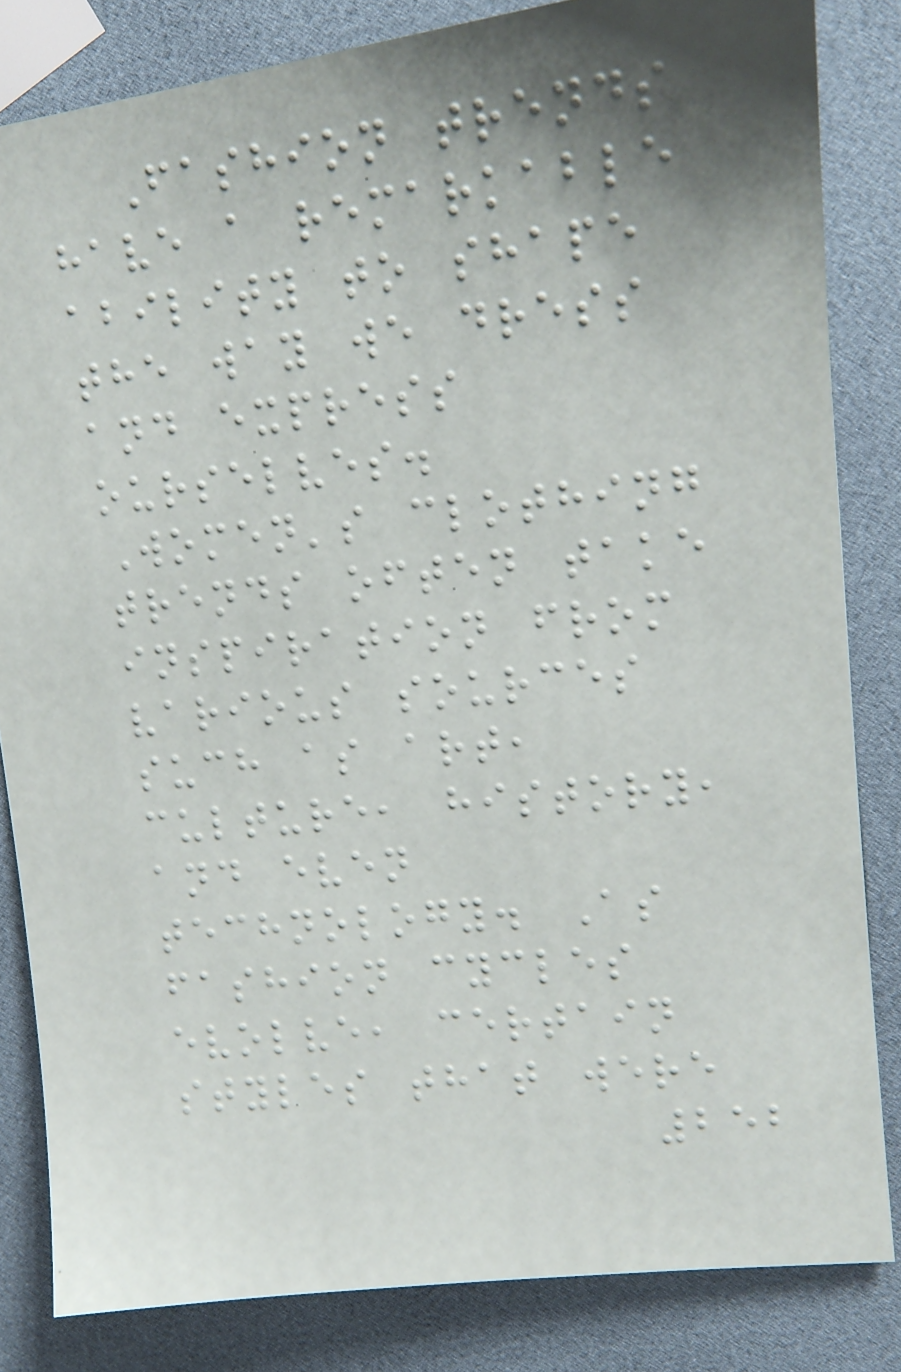Fashion trends
have a remarkable
ability to shape
the way we dress
and express
ourselves.
Women's clothing
trends often take
inspiration from
various sources
such as art,
culture, history,
and even
technology. As
fashion cycles
evolve, certain
styles that were
252
